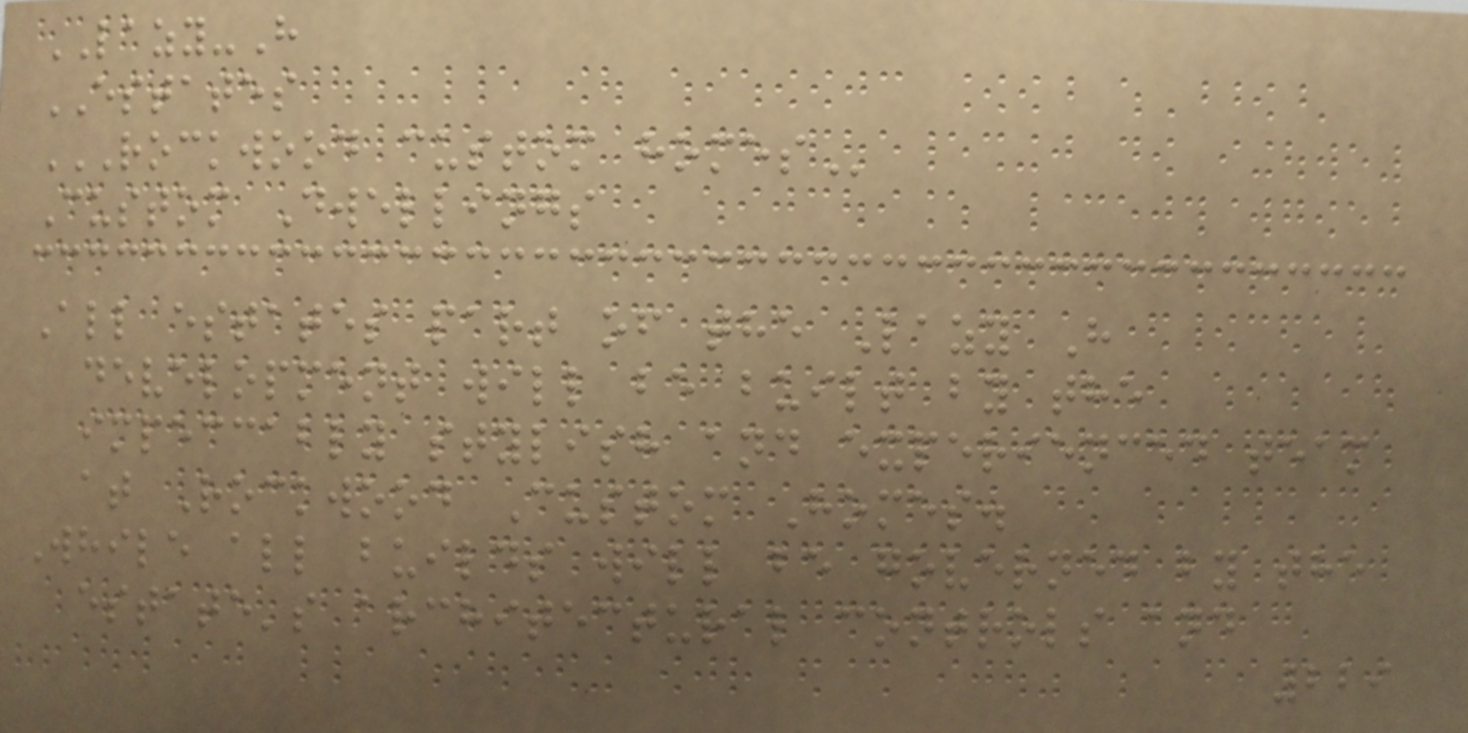LAZY-H
ESTATES
ROCKWOOD CUSTOM HOMES
Custom Dwellings
All estates part of the Lazy H
development will be built by the
impeccably stylish and experienced team
at Rockwood Custom Homes.
While all builds will be governed by the
estate's architectural controls and
229
